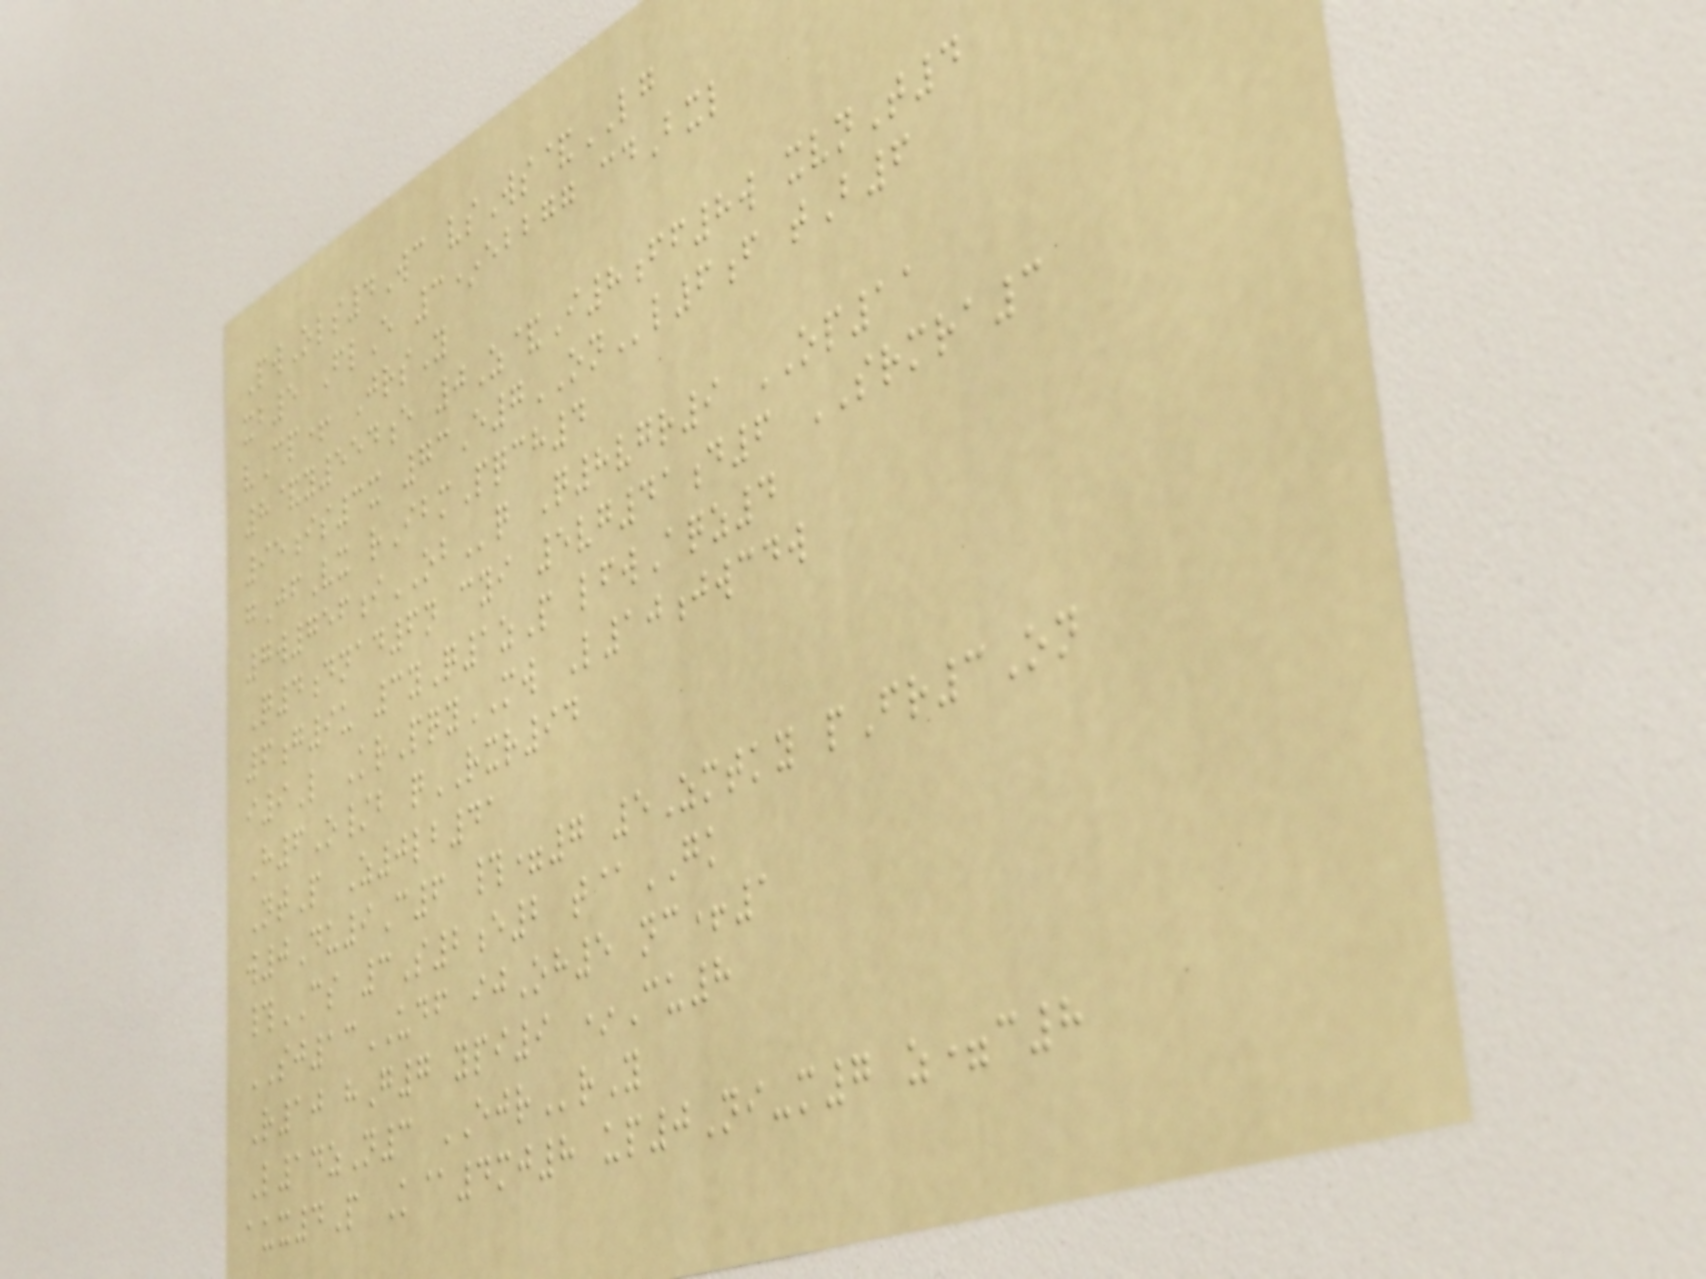PwOls4Wc vsWs&LG
xb5 FlE 3*ebbgg cdBxl
vCp+ JrsY
8&y554e 0Z&I8ff8w xvnT4
95is3x 73E7ONl6f tB6
gJfVx rIbmPqch4
7w756iOBq Q8vgr9 OP11
Q4dnad6n cyi 5vg41d6 SRMRA3
6g9u 3yQ1zP lfwAqz4
i9L KrPqyMW L10jwcdw
H6O/b qRXR94
NtP Z0lb41
w0Du9C6 #=7 5Zmtky pFr3On
#CS 3S2e2 t@GK
SJ13UDF ijOh5 nc+1
R10 hG7 ypi9 *Cu8
L14zN3 EJRrY
aux4P K@4mj8 up0Ni-m7 z=c8
